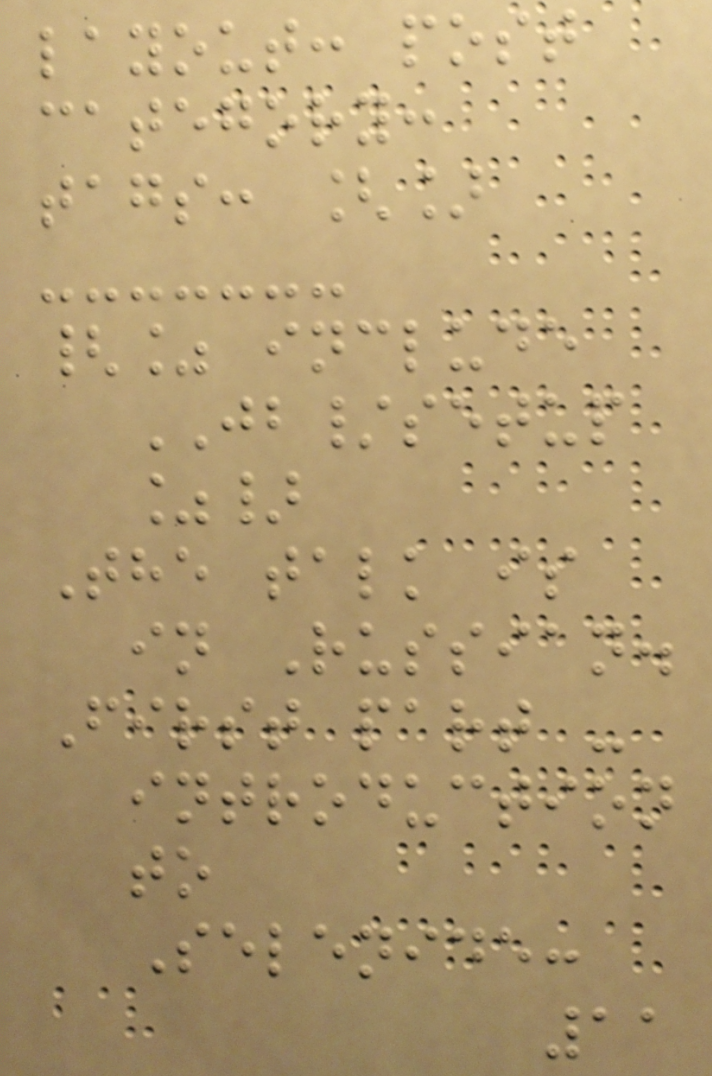layout: post
category:
tags: []
{% include
JB/setup
%}
The talk is
in Russian.
First part -
introduction
to
Selenide:
11
